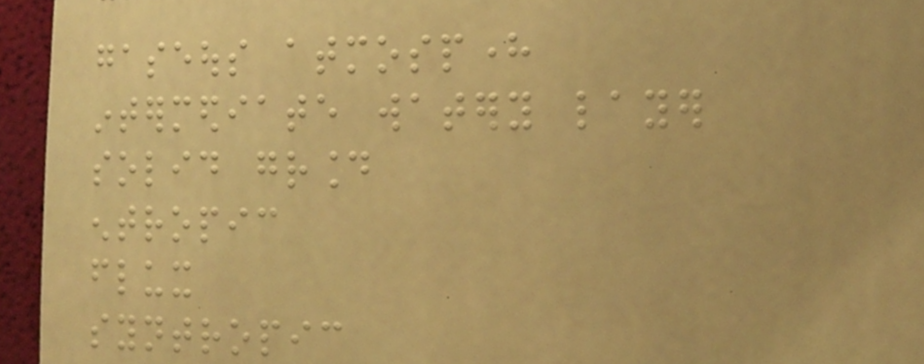gaseous atmosphere
intermediate watery layer
solid ground
entropic
flux
syntropic
